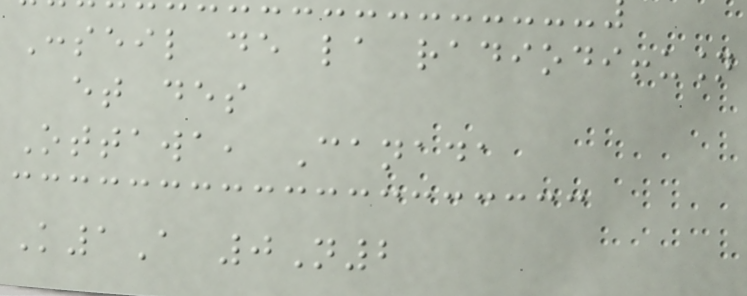Conseil de la radiodiffusion
et des
Ottawa, Canada
K1A 0N2
